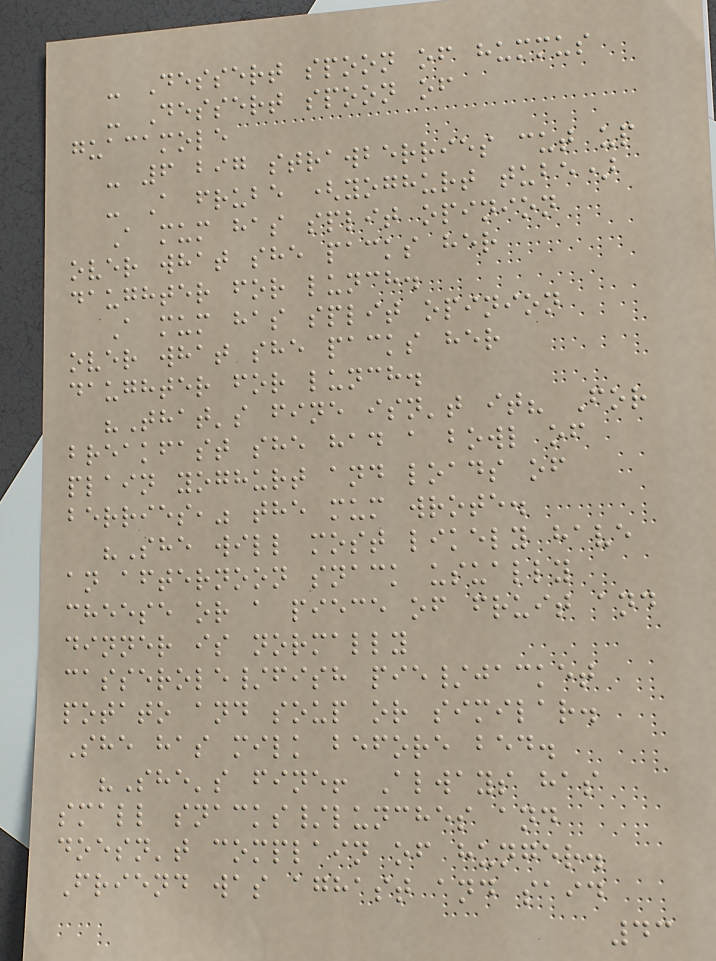- Dessert spoon of hummus
- Dessert spoon of
guacamole
- 6 big strawberries cut up
- A frube (yoghurt tube)
A mum has split opinion
over what she packs her
daughter for lunch.
A mum has split opinion
over what she packs her
daughter for lunch.
"That's fine isn't it? For
breakfast she had a bowl of
plain yoghurt and loads of
berries," the mum wrote.
"She will most likely have
an afternoon snack usually
cheese or a piece of fruit and
dinner is normally
casserole/fish pie/jacket
potato and soup or similar.
She has milk before bed.
"She's fine! Always has
small snacks/lunches and
doesn't complain of hunger.
Friend was aghast and said
43
